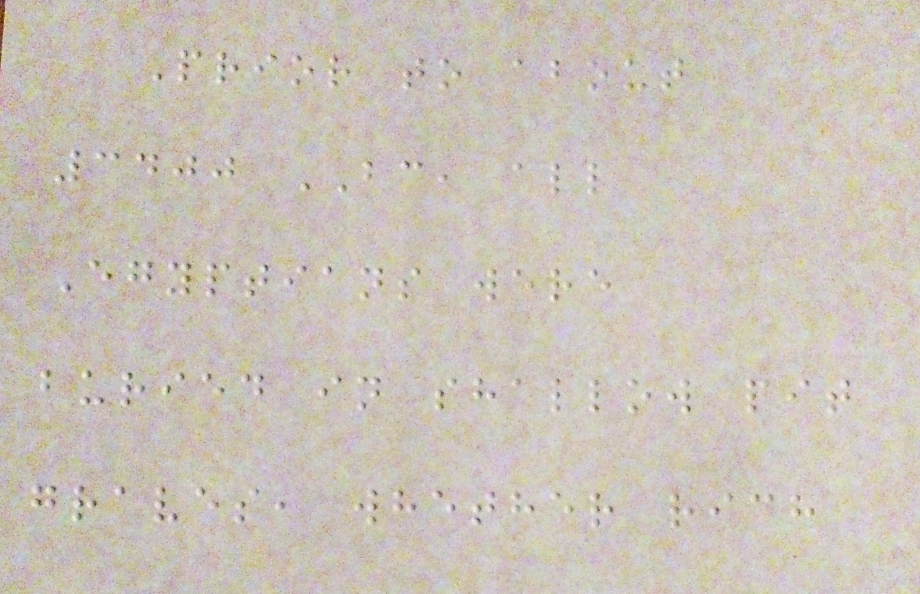Prior to about
3400 BC, all
Egyptians were
buried in shallow pit
graves, whether rich
